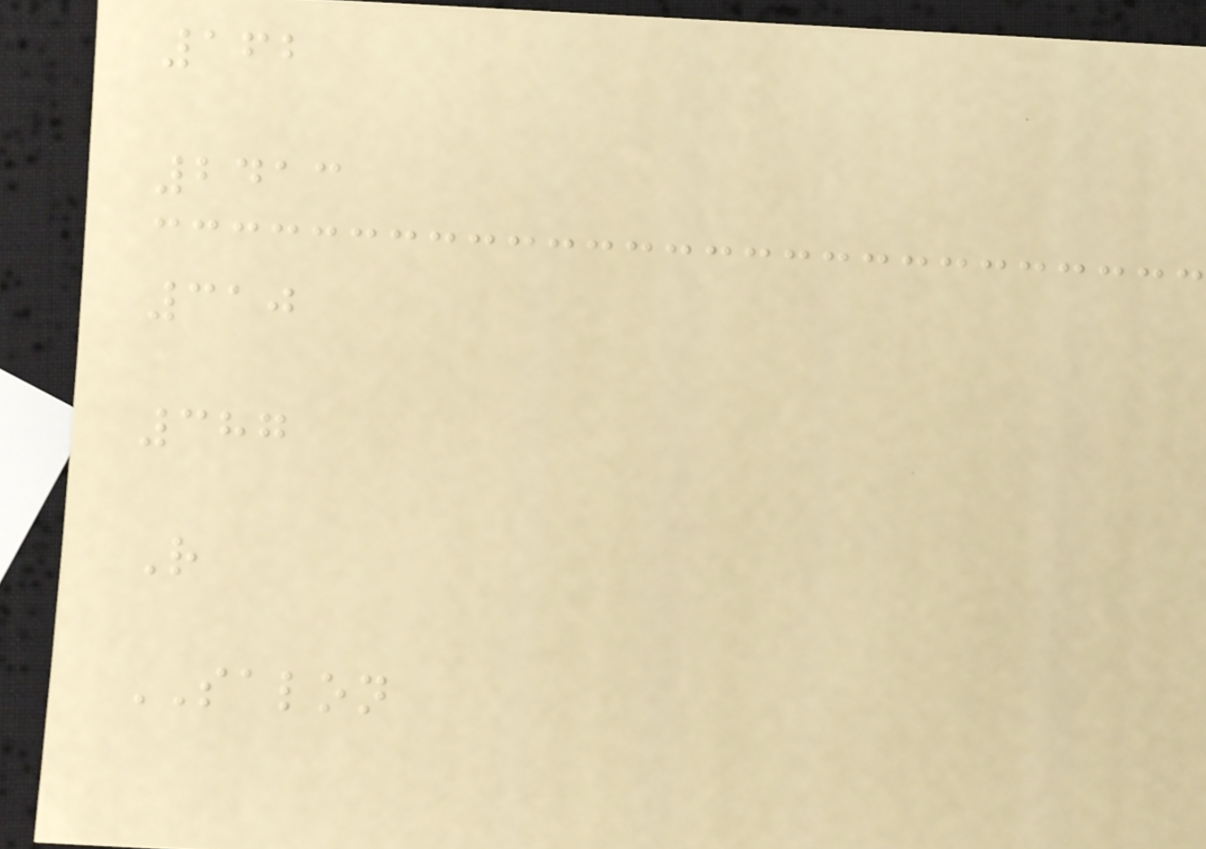162
2413
310
387
R
SALON
